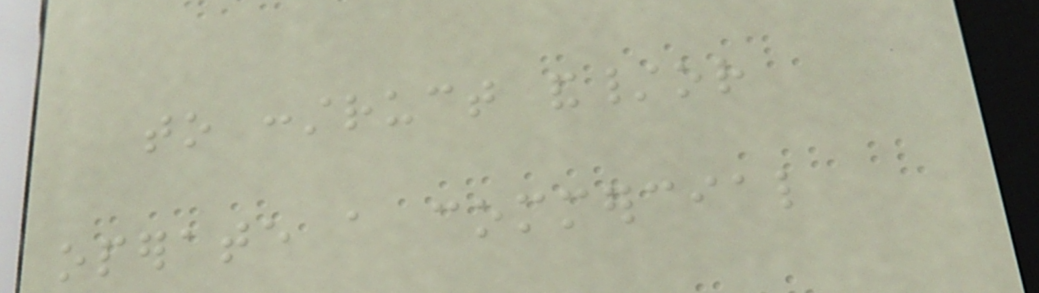to construct and/or
operate a commercial
